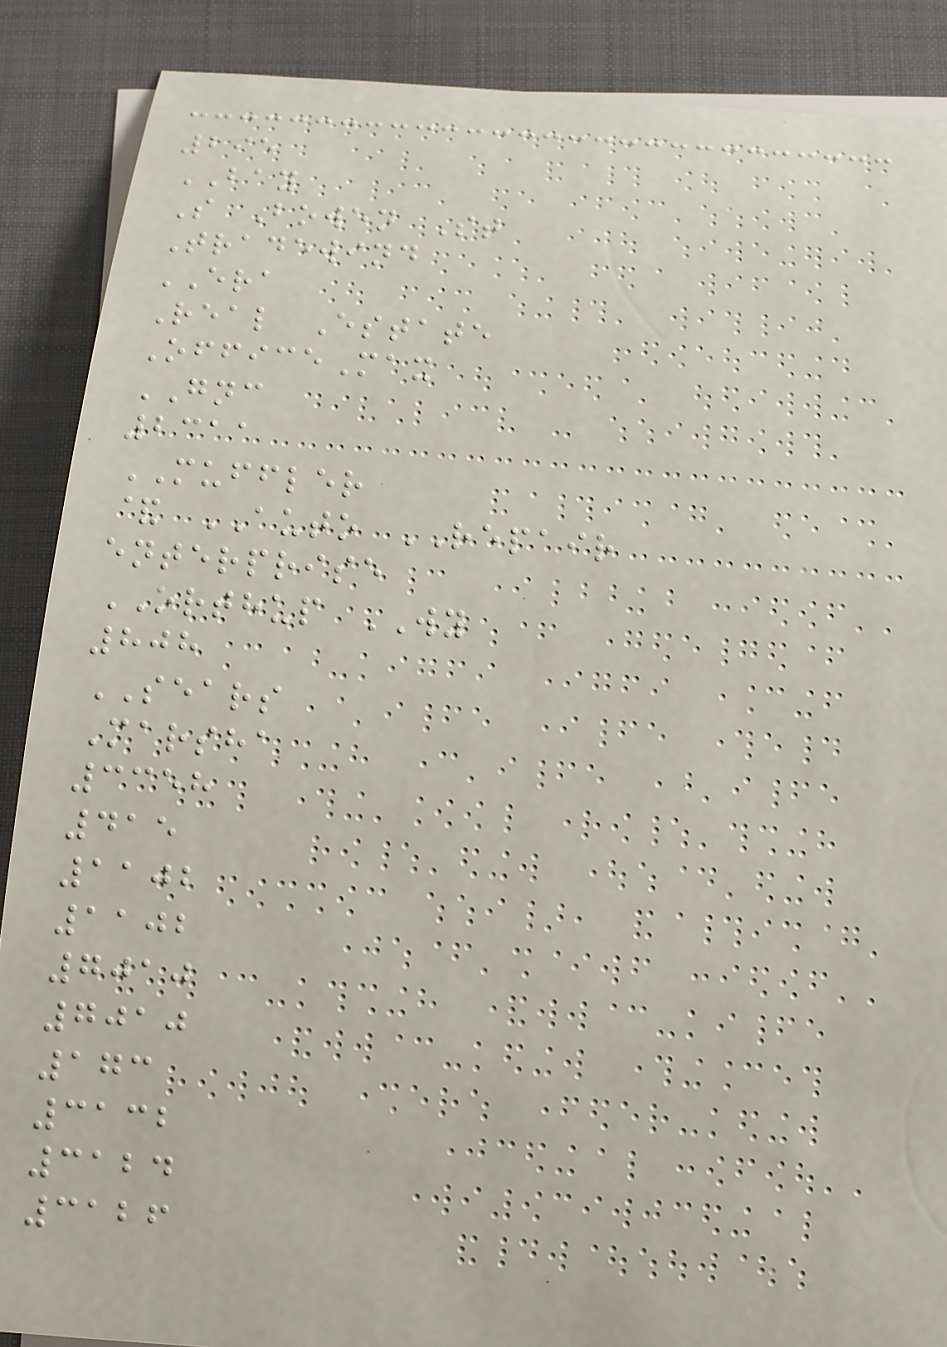295
BAY
S Bowen St
Tradewind
ERA
Real Estate
OfficeMax
GNC
2311
MUFFLER
& AUTO REPAIR
enterprise
ORTHUP WY
808
SEARS
Marsha
3358
415
1102
1102
7010
7010
173
3132
3124
3126
